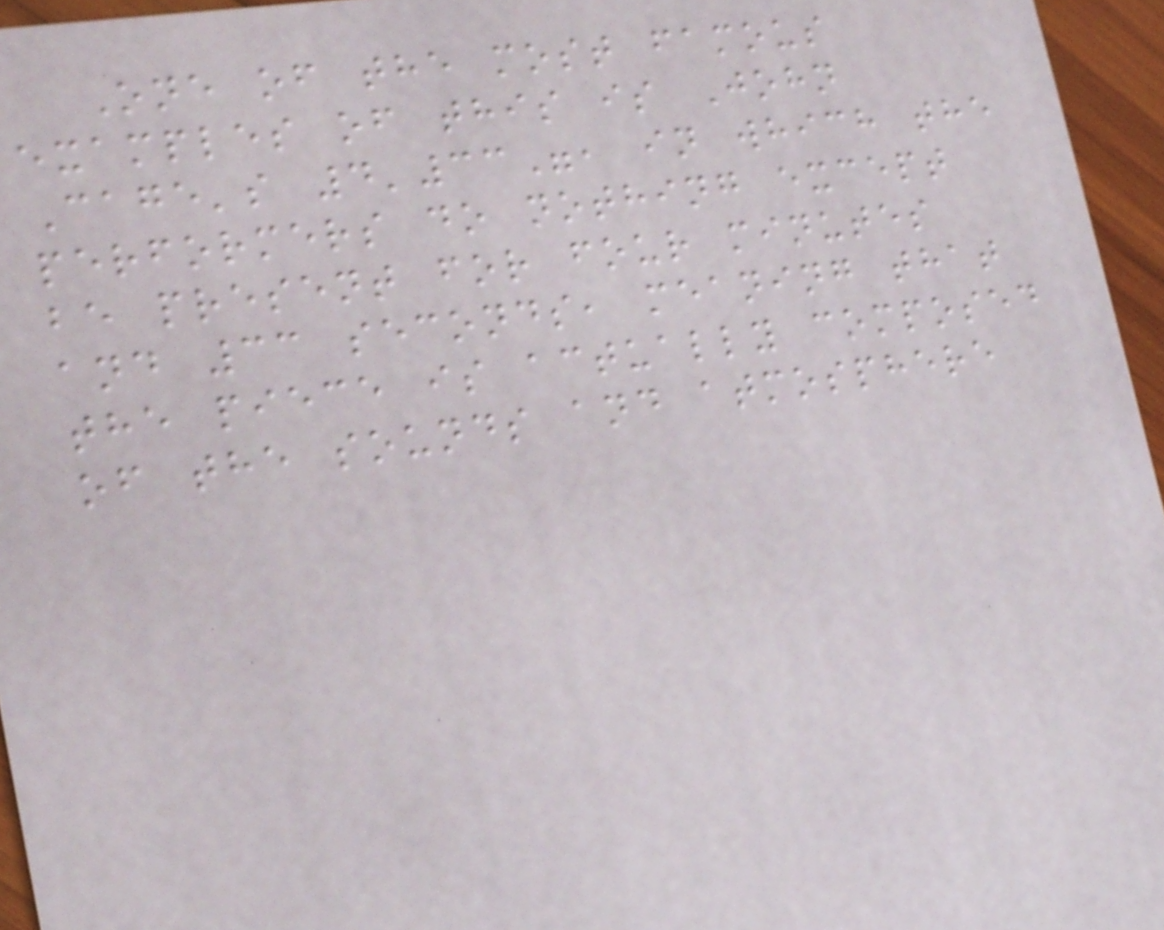One of the most famous
examples of this is John
Cage's 4'33", in which the
performers do nothing except
be present for four minutes
and 33 seconds, meaning that
the piece is actually composed
of the sounds and atmosphere
